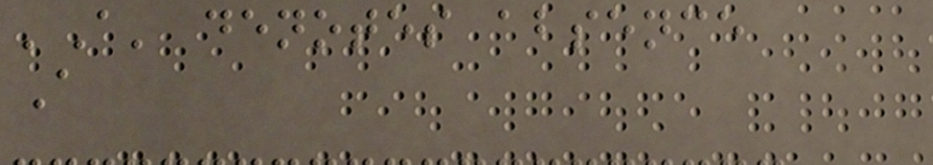'A' denotes absence
A
